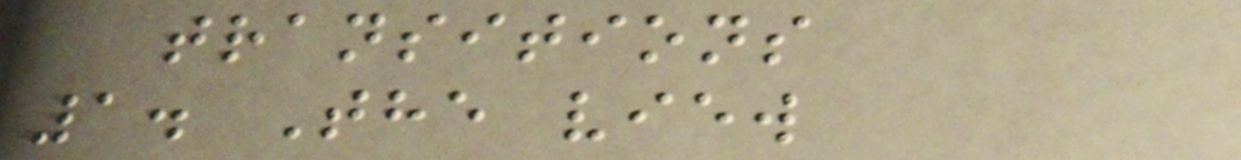transitions
1. The view
